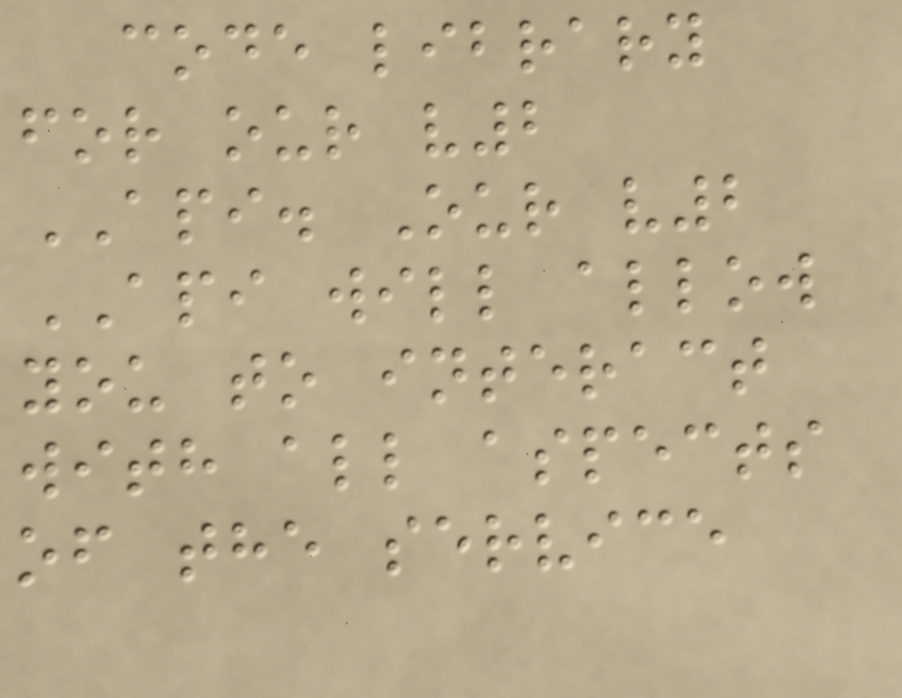code library
for our v2
API. Our v2
API will allow
you to interact
with all aspects
of the service
